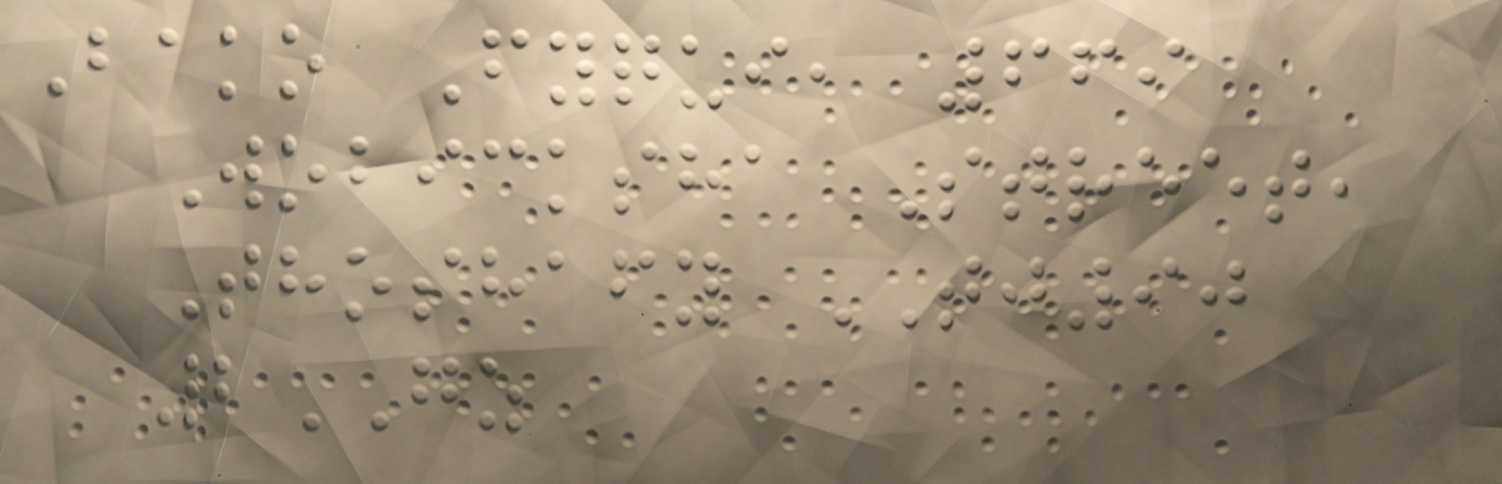Bako Fyqui, 669
Wobicksha Street,
Thoshafy TJ90
2GZ
